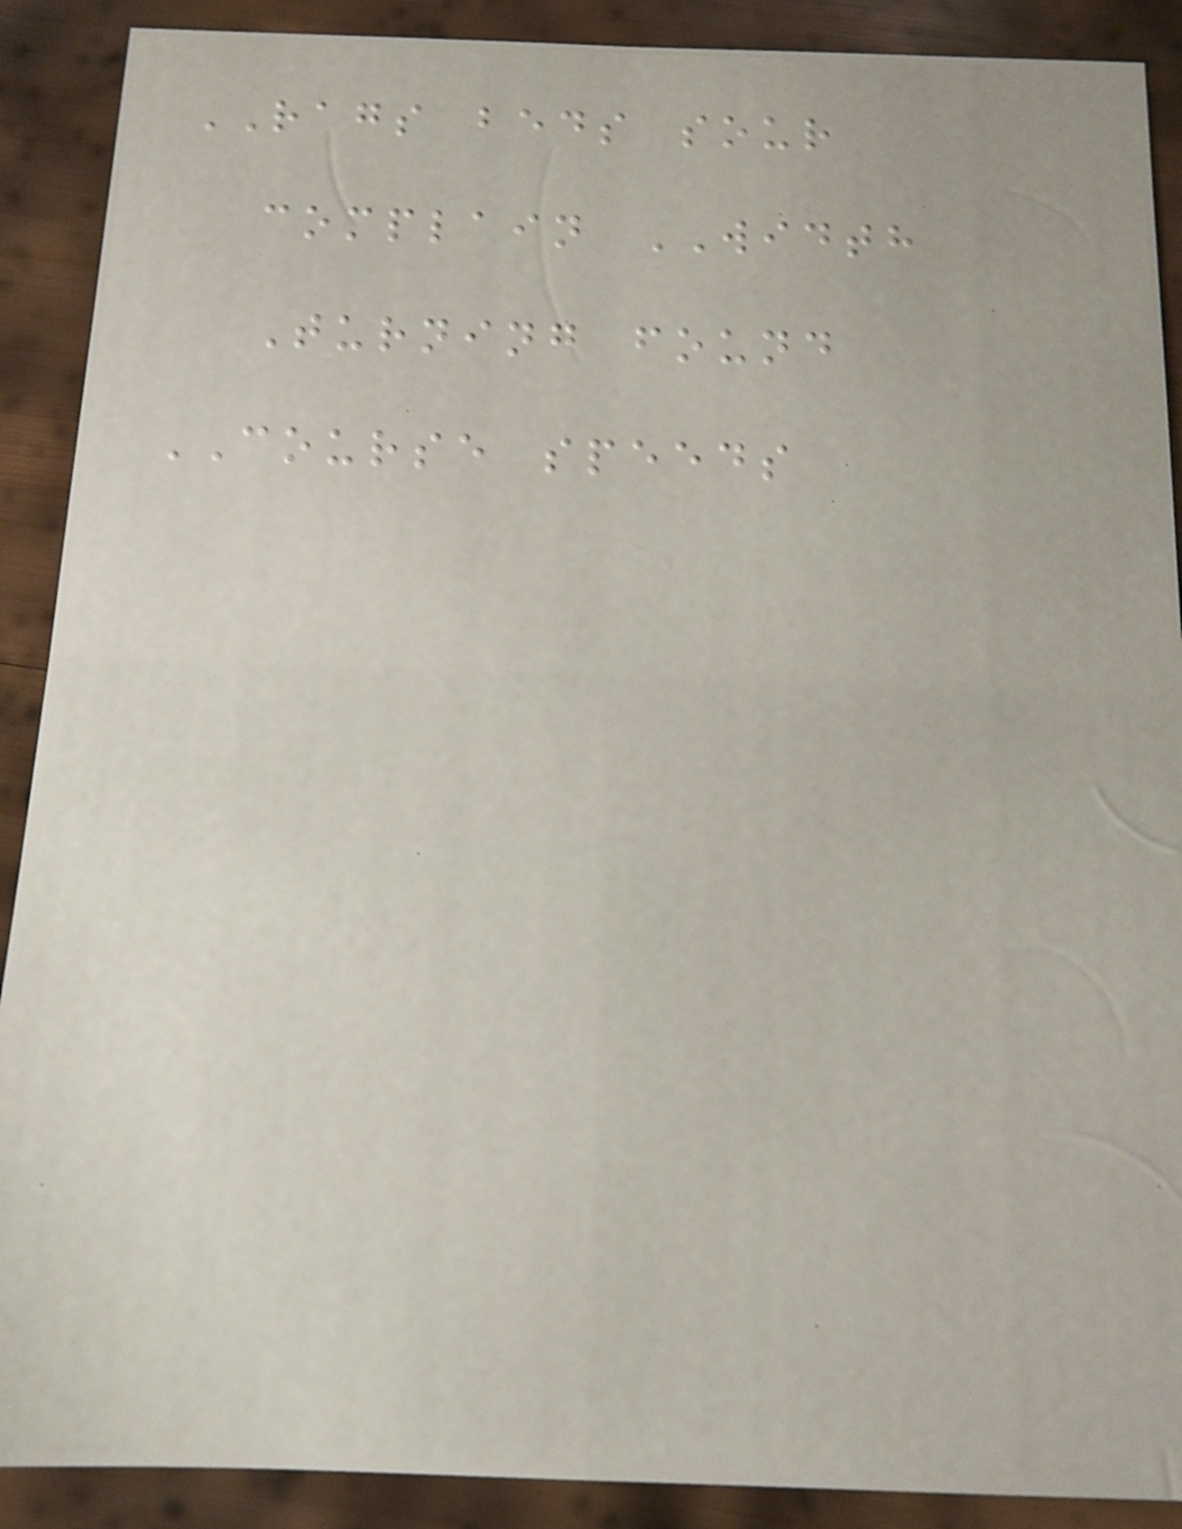RAGS beds sour
complain WIDTH
Turning found
COURSE speeds
